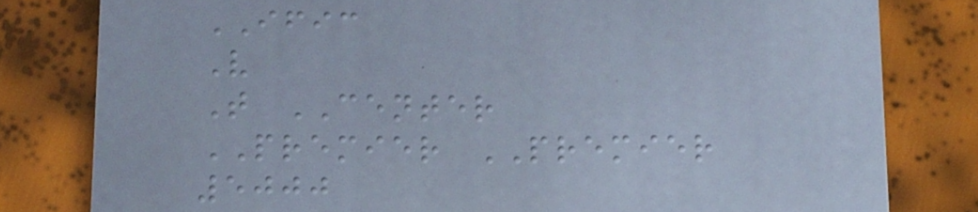IFIC
V
T CENTER
PREMIER PREMIER
5000
